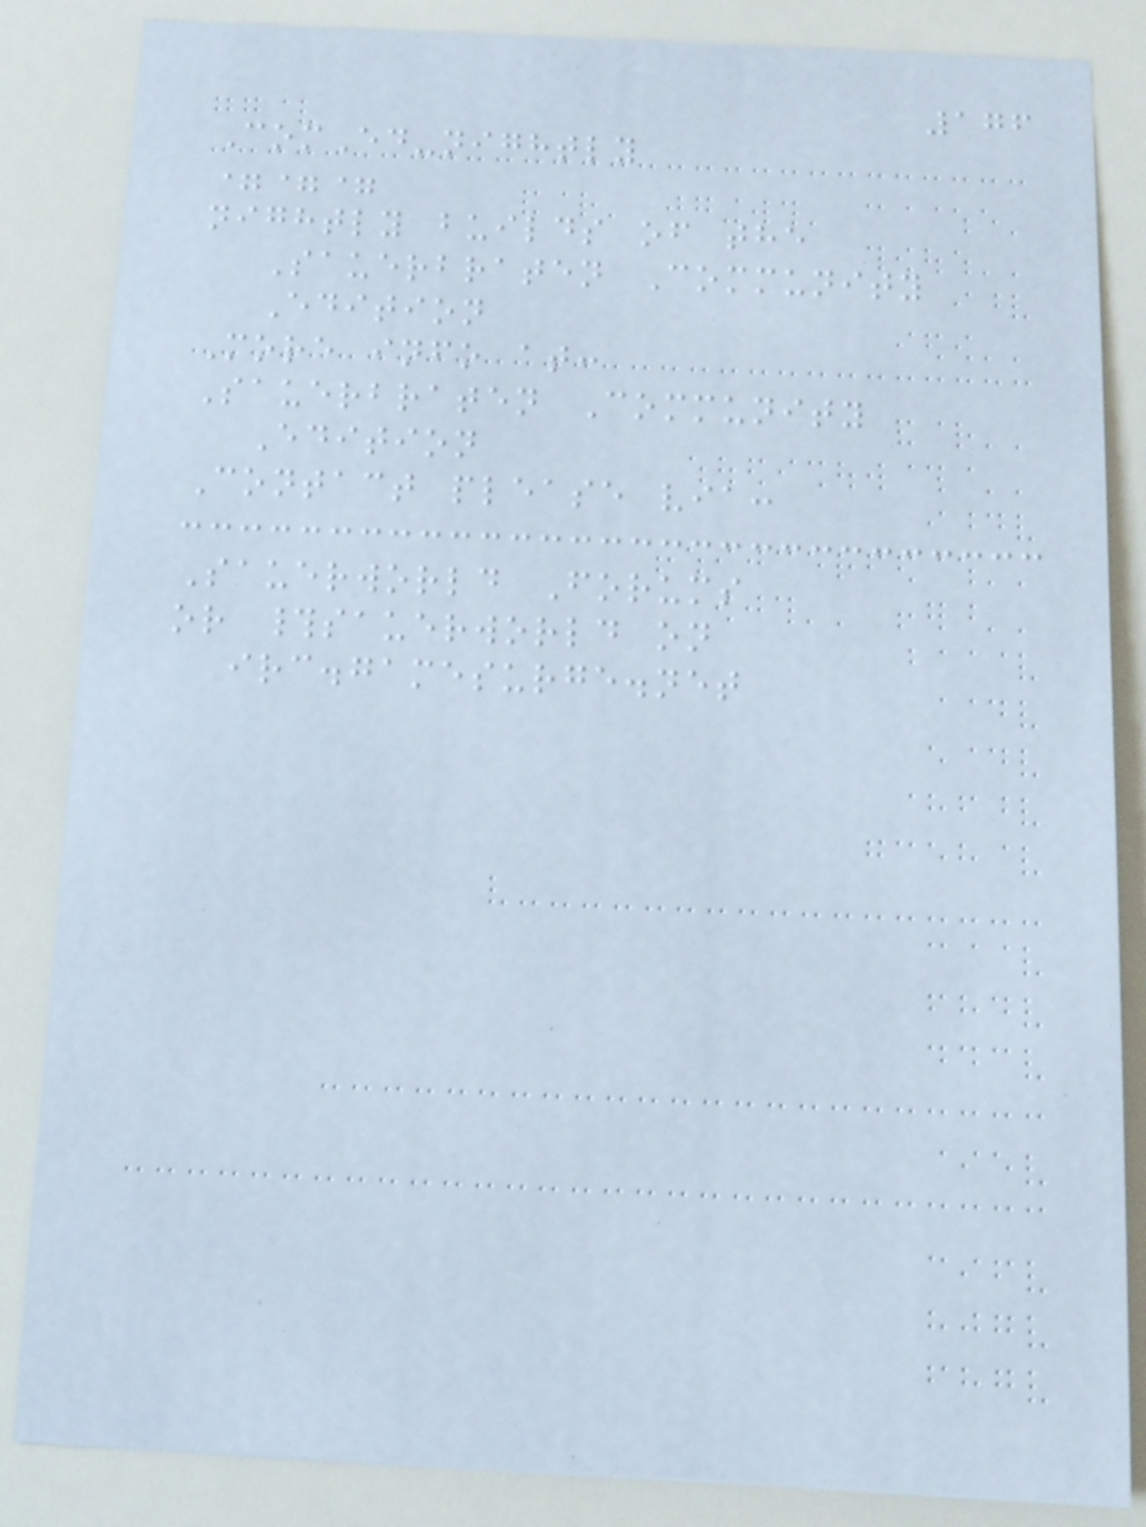176
ComEd-nightly
===
nightly builds of the
Sauerbraten Community
Edition
More info at:
Sauerbraten Community
Edition
Contact please via:
Sauerworld Forums
or #sauerworld on
irc.gamesurge.net
